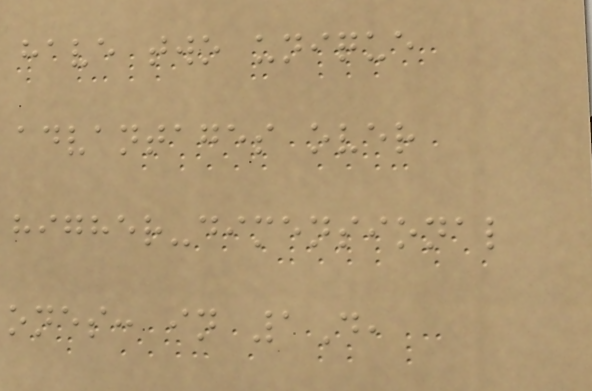have two unique
advantages over
higher-dimensional
ones: in 1D,
